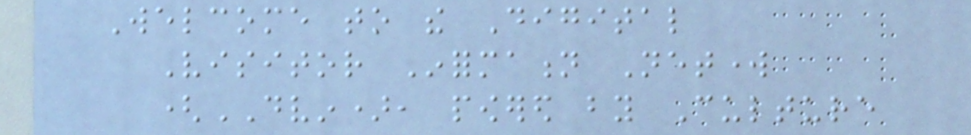Welcome to the Digital
Visitor Information Network
(DVIN), powered by Culture
